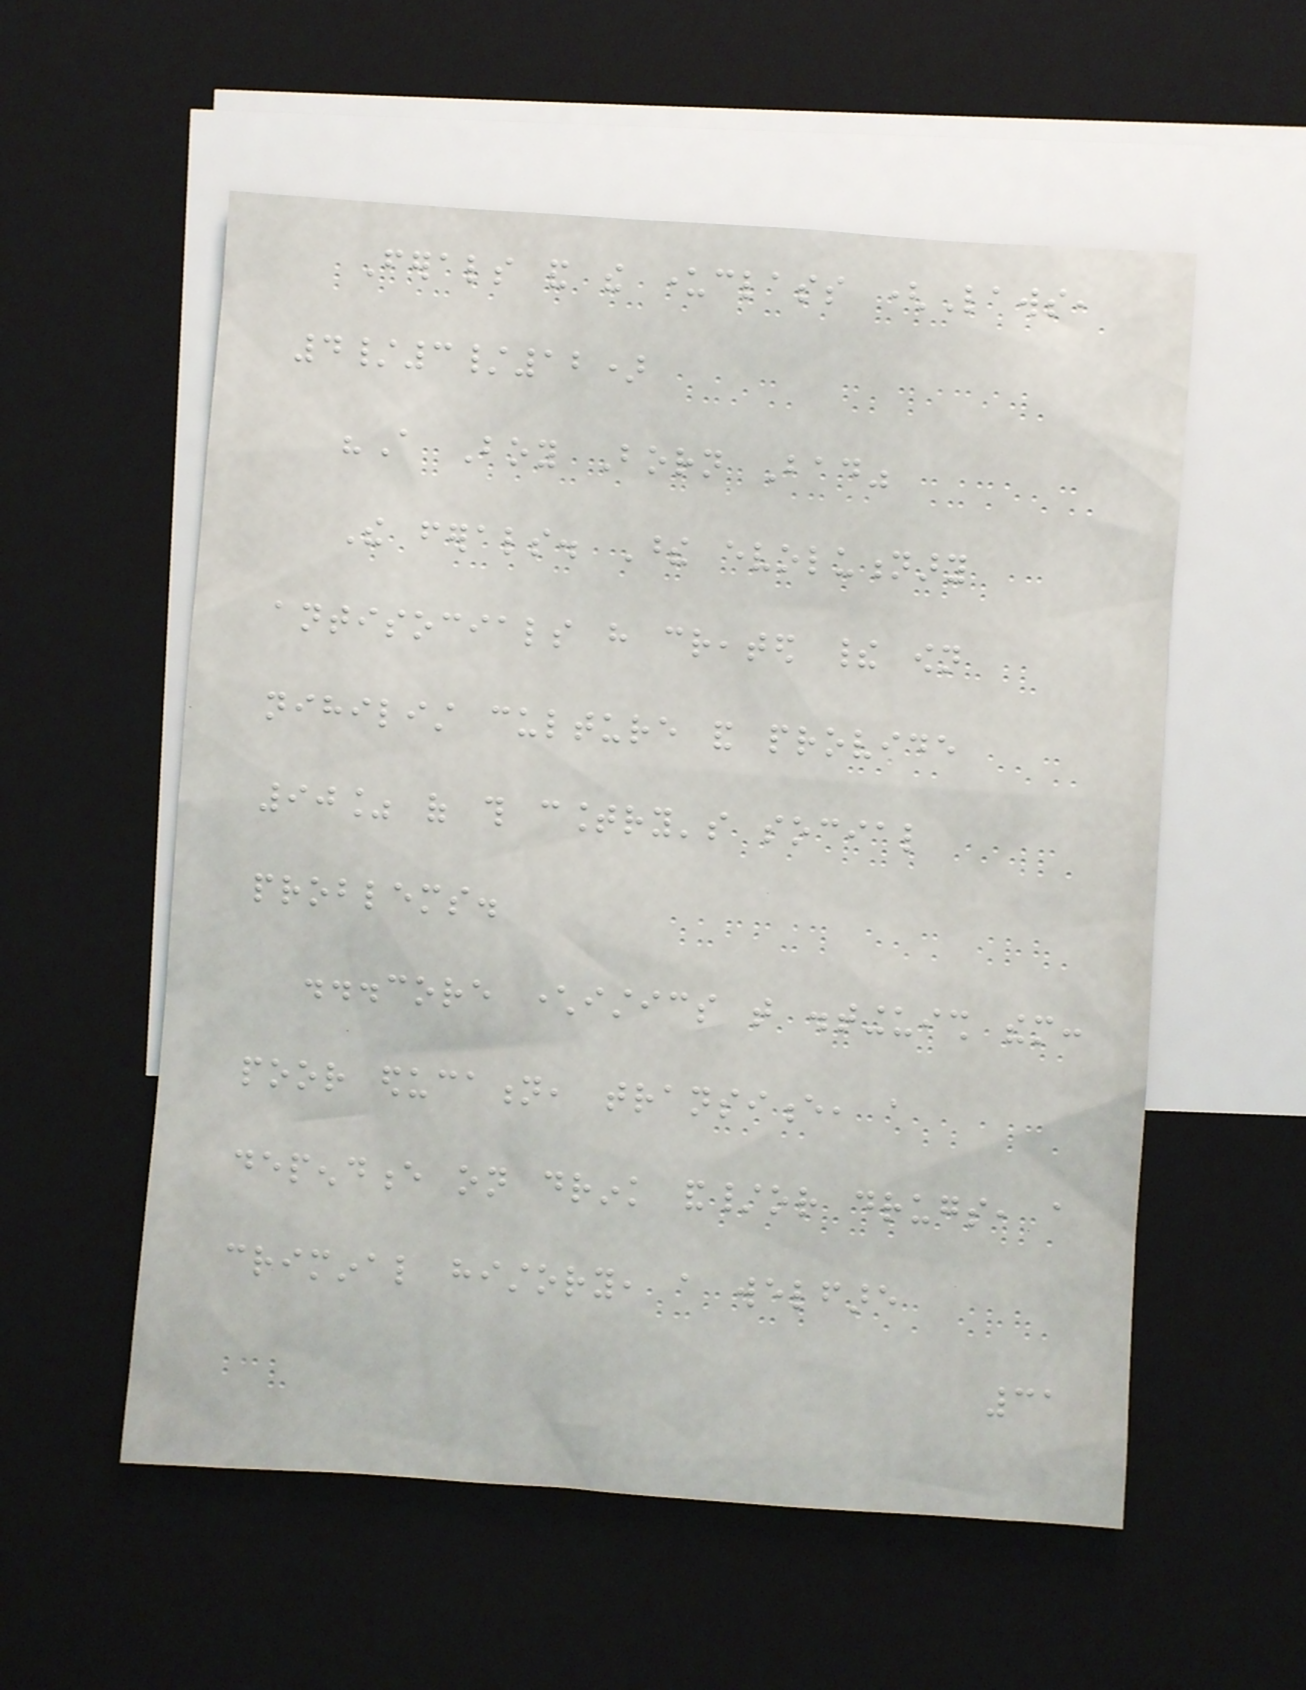Ferals and the underclass (Laws,
4/3/12)
"A Boy Born Bad"
The ferals. These evolutionary
antisocials have created their own
nihilist culture and provide
90% of this country's social
problems.
...core characteristics that distinguish them:
poor education, transience, a
dependence on drink and/or drugs, a
criminal history, a welfare
31
